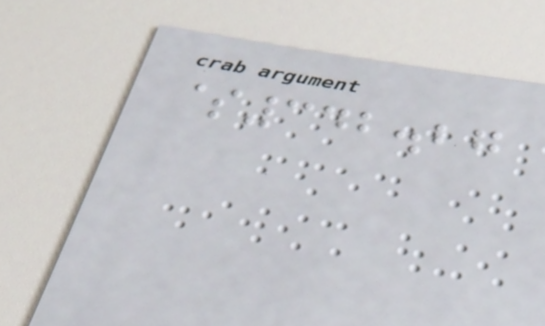$342.27
